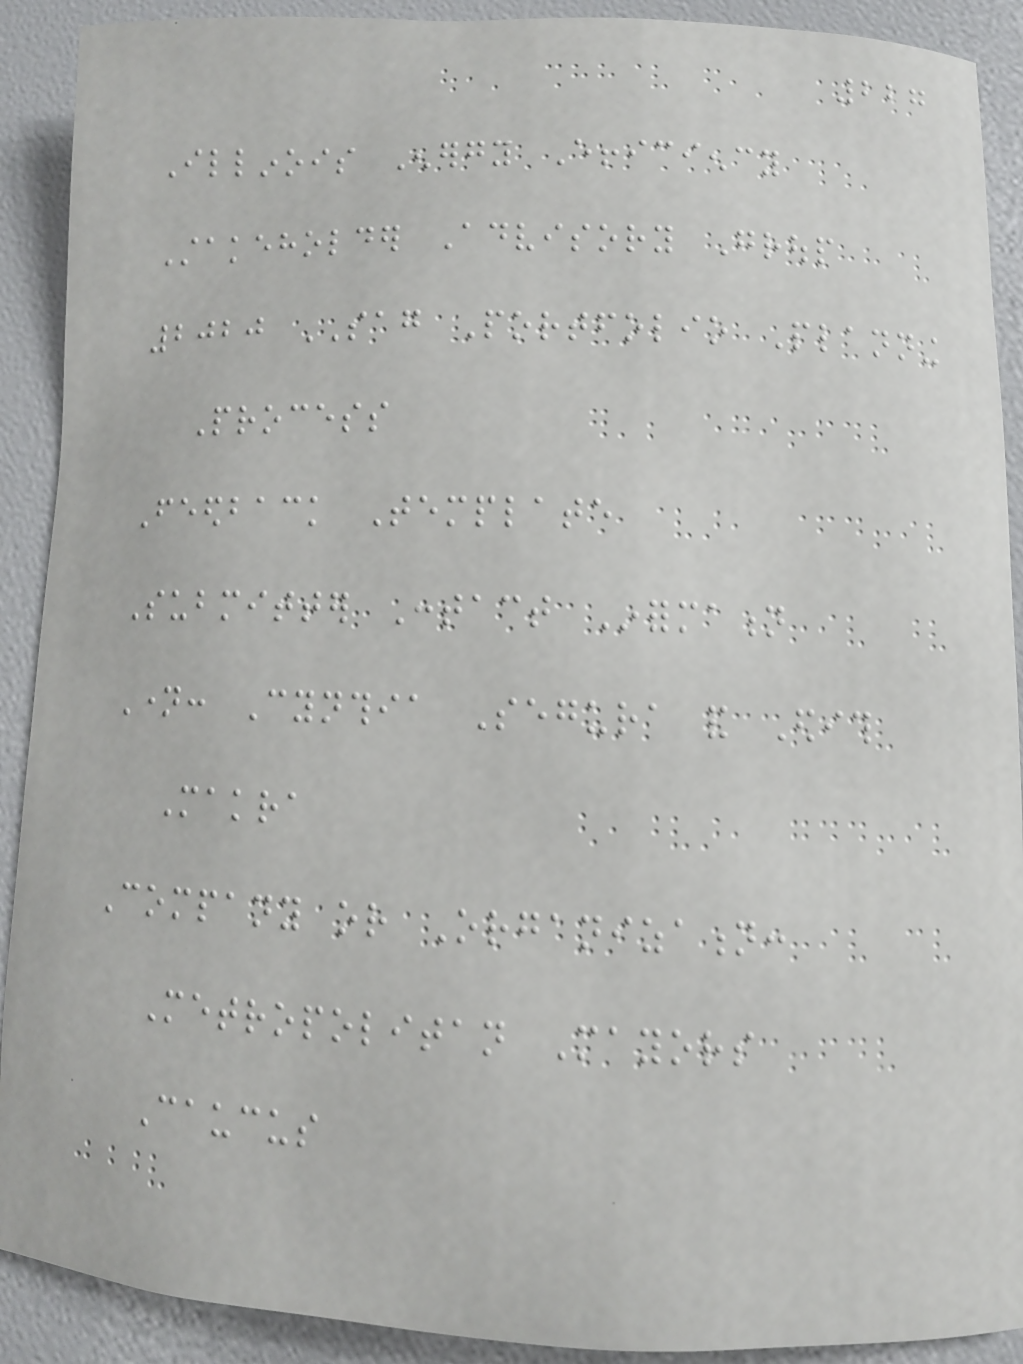227
Illinois Energy Efficiency
Stakeholder Advisory Group
2020 SAG Portfolio Planning
Process
Feedback Template
Submitter Contact Information
Name: Cynthia Segura and Edith
Makra
Company or Organization:
Metropolitan Mayors
Caucus
